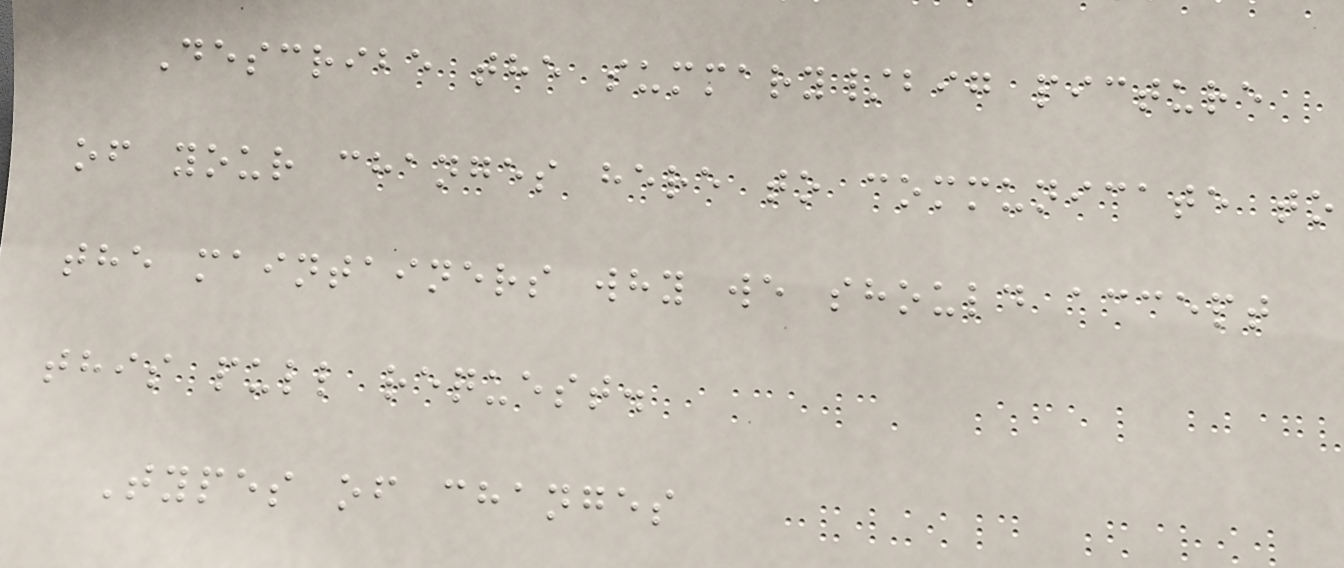Describe the summary/big picture
of your changes here to communicate to
the maintainers why we should accept
this pull request.
Types of changes
